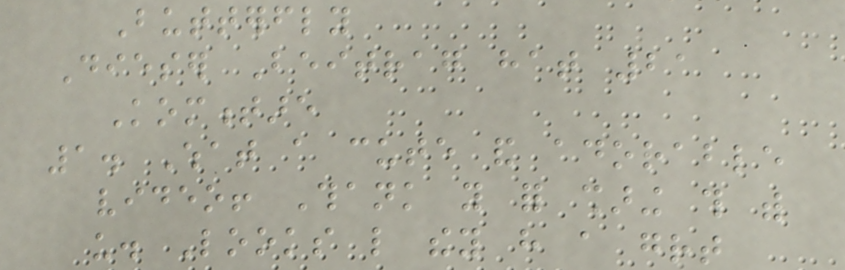Butterfly
Dieser Beitrag hat 21
Kommentare
1. What a cute and adorable
video! Thank you for sharing this with
us. Looks like they have a great
